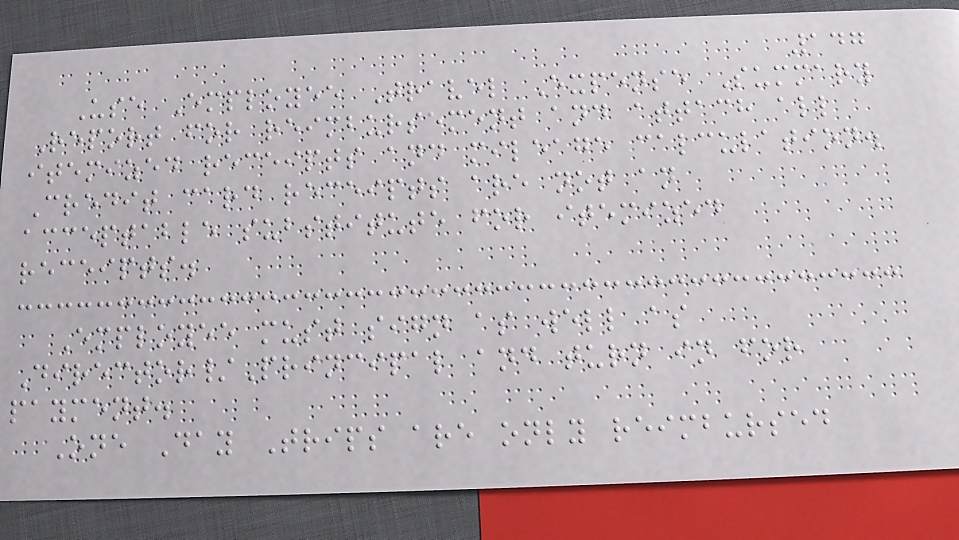147
Use Employee Travel Expense Summary
Report for reimbursement and attach all
itemized receipts and mileage calculation.
Credit card receipts are not an
acceptable substitute for itemized
receipts.
Employee must sign as well as
Director/Principal and turn in for
payment.
One Day Trips are only reimbursed
